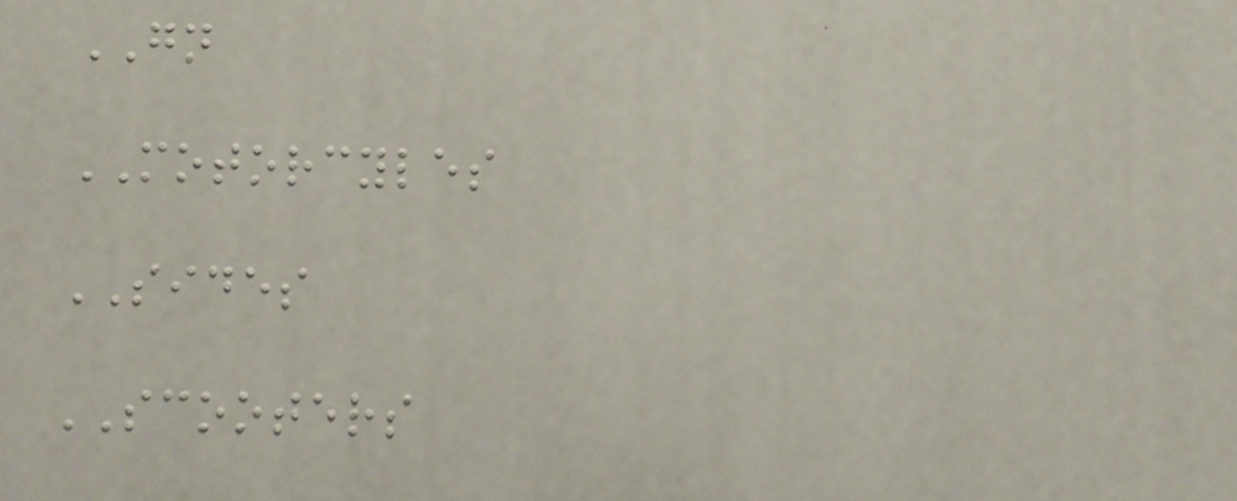GN
MOTORCYLES
SIDES
SCOOTERS
